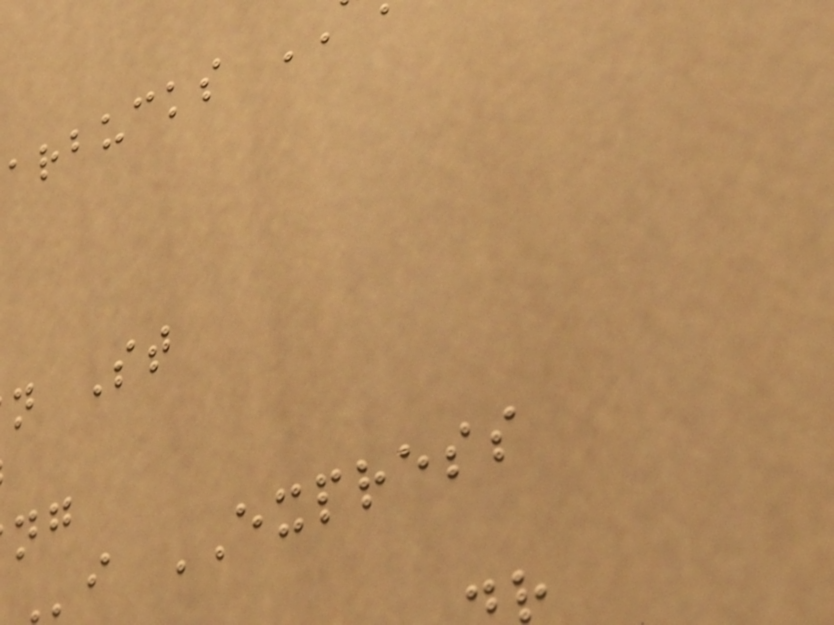arbucks
n St
i EXPRESS
